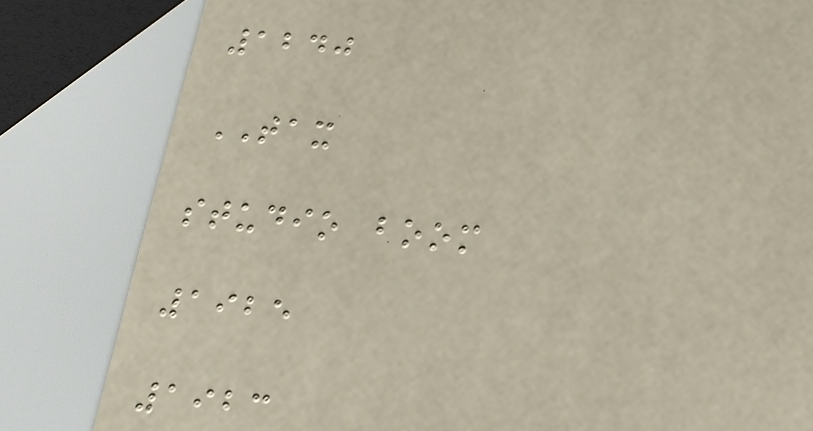1240
TAX
studio boom
1925
1923
